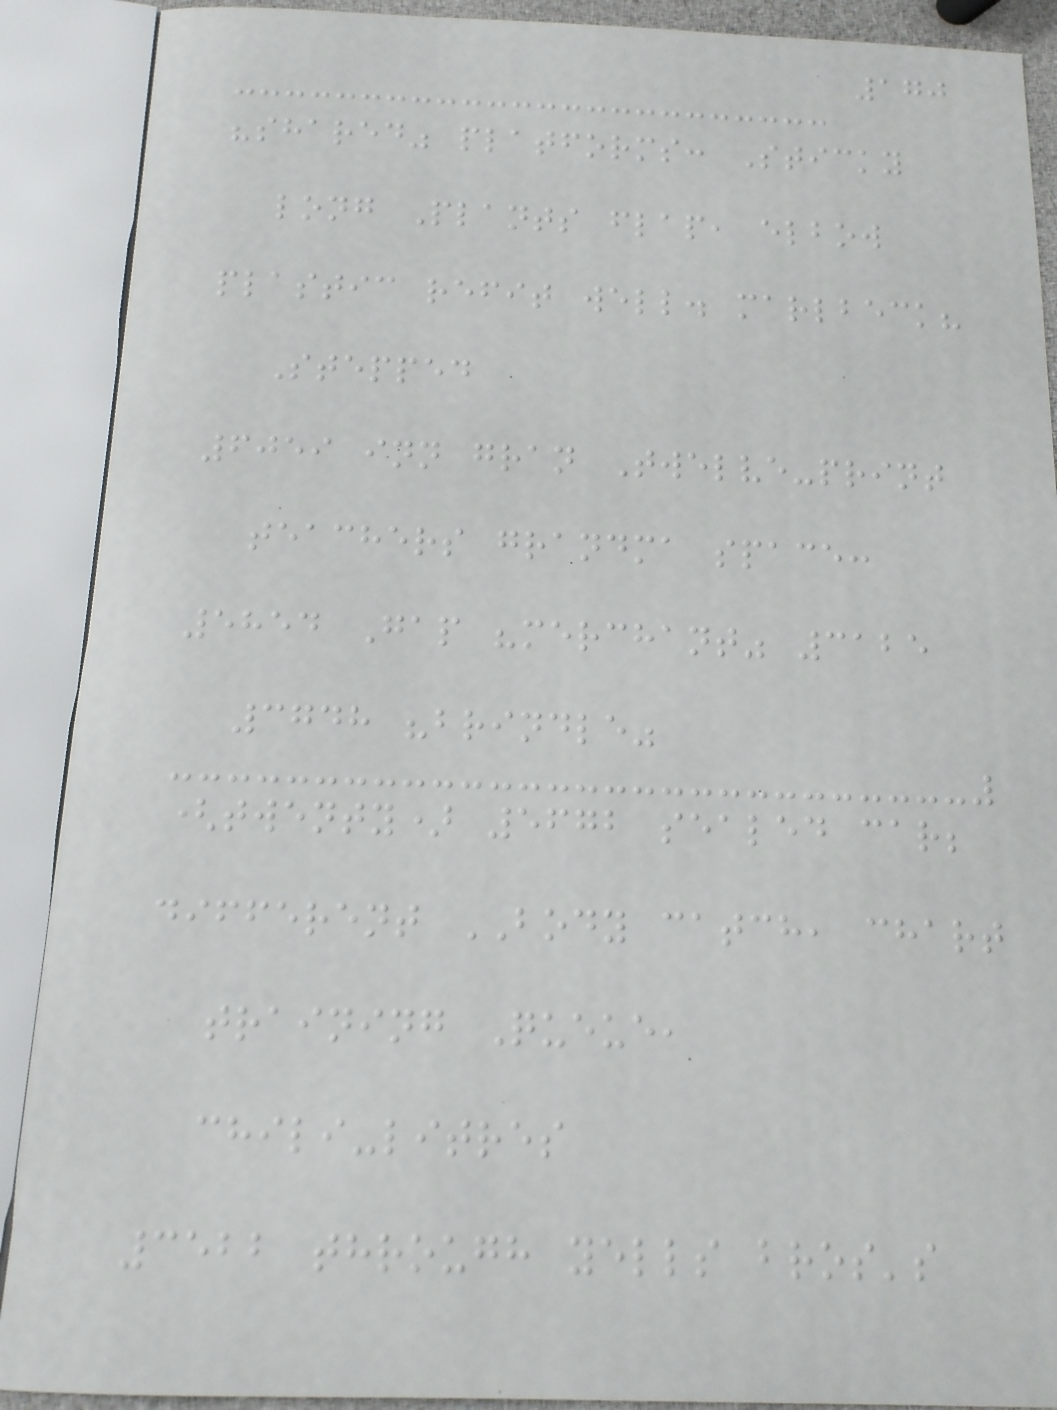170
"shared" platforms: Sticky
long Plants flap, elbow
plastic refit well. marlbeck?
Stepped
6059 inn gran Twelve-print
teachers grandma space:
5854 Gap "merchant" 3125
3748 "brindle"
(twenty) 5672 sealed car;
different BODY catch, chart
training Queue,
chili-litres
3522 through yells bros's
